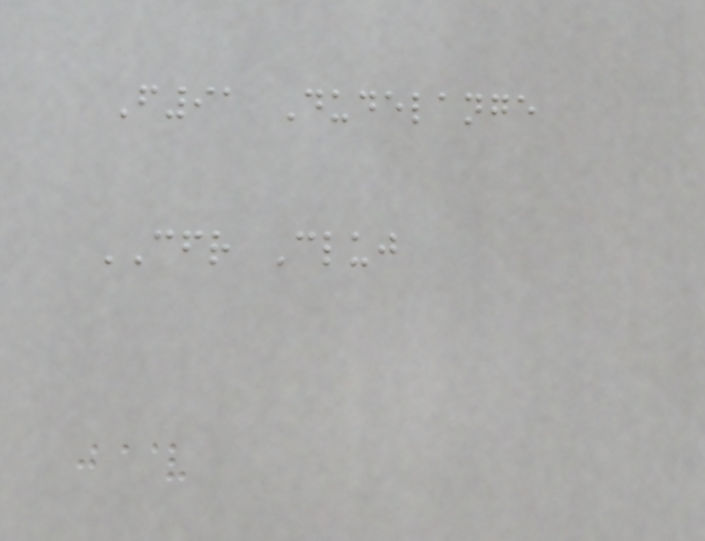F91 Dudelange
CFR Cluj
